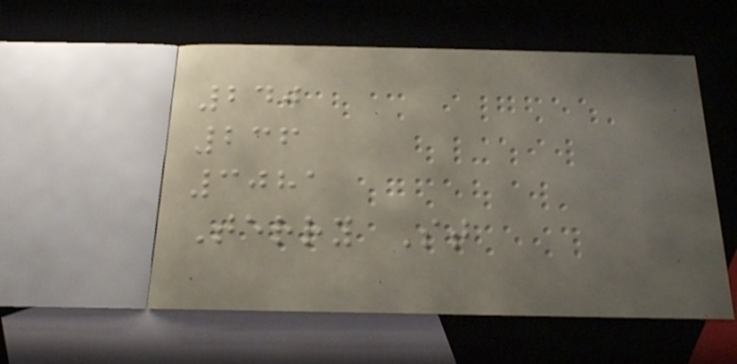240
236
3081
Terry St
